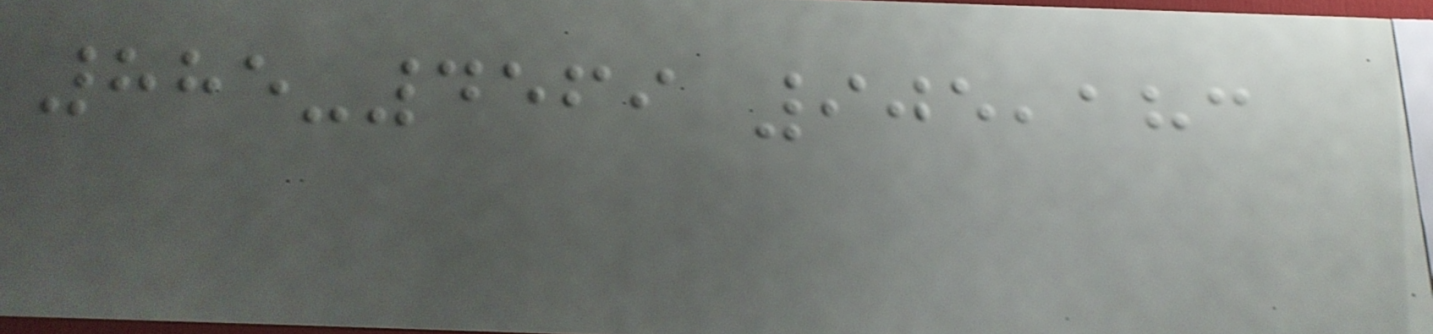885-4569 905,183
